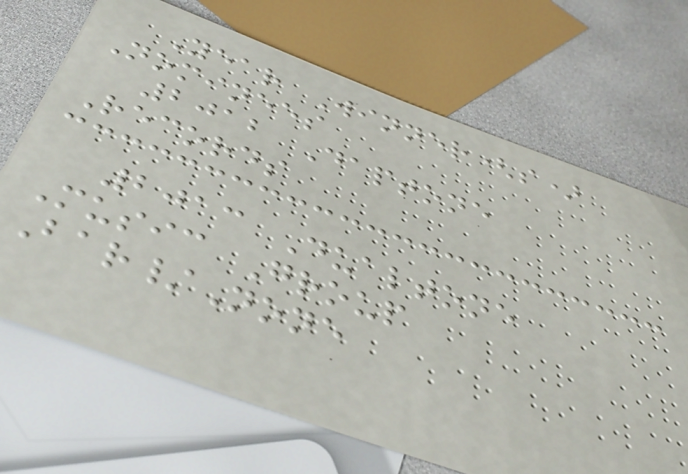Year Winner(s)
Nominees
2012 Daptone
Records
2013 Dualtone
Music Group
Bar/None
